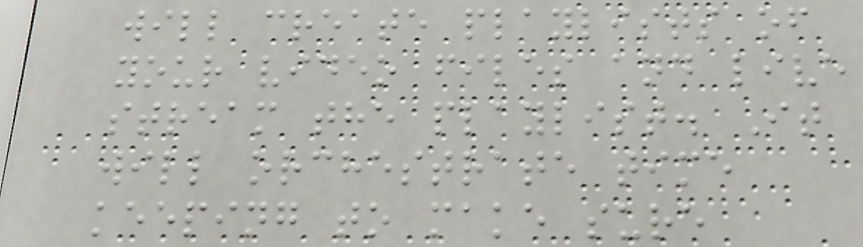will create playlists of
your video files and live
stream the playlist. It
will orchestrate time
keeping to make sure
